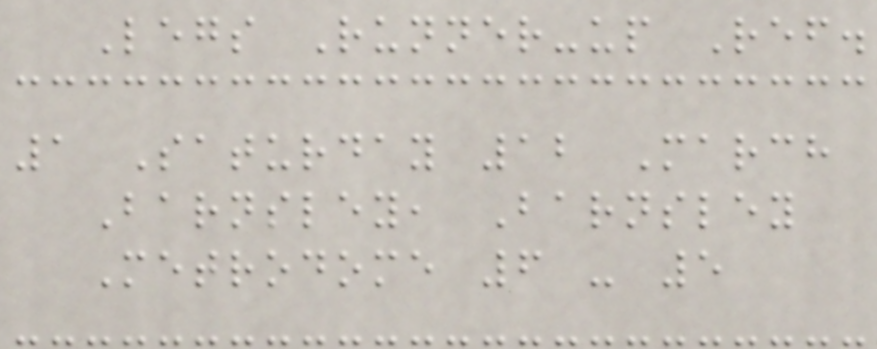Legs Runner-up Ref.
1 Saturday 12 March
Barnsley, Barnsley
Metrodome 6 - 5
